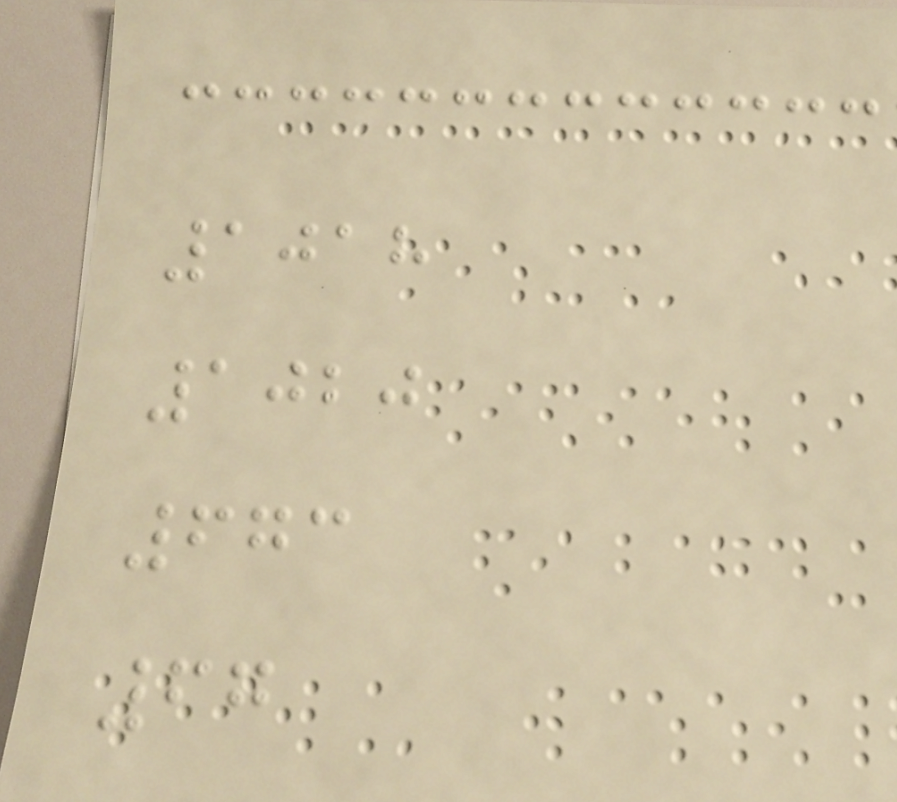1018
1020
673
67
